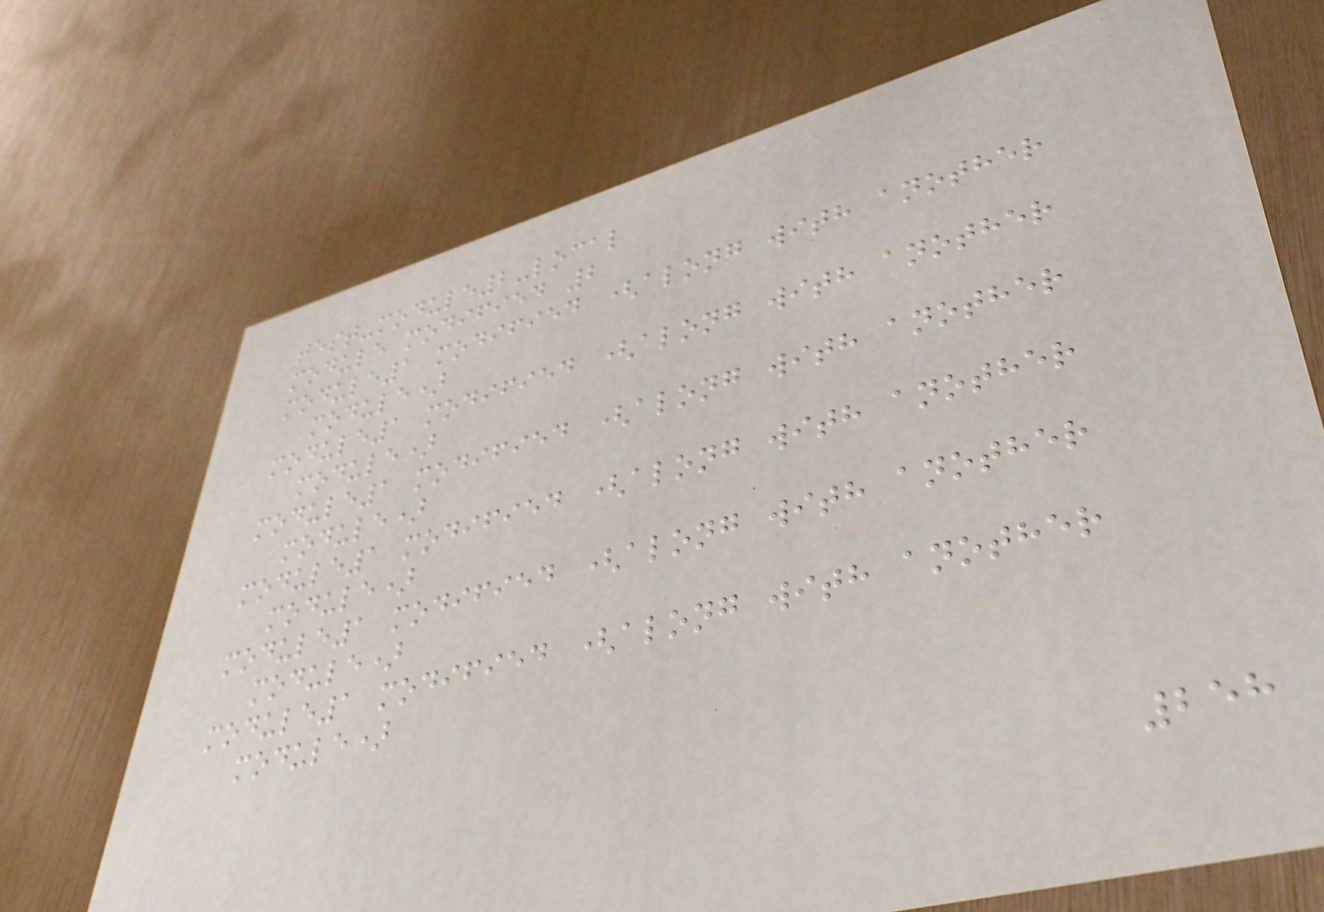test-module2-local
module modified 2
module1 modified (along with another
module)
module1 modified (along with another
module)
module1 modified (along with another
module)
module1 modified (along with another
module)
module1 modified (along with another
module)
module1 modified (along with another
module)
258
